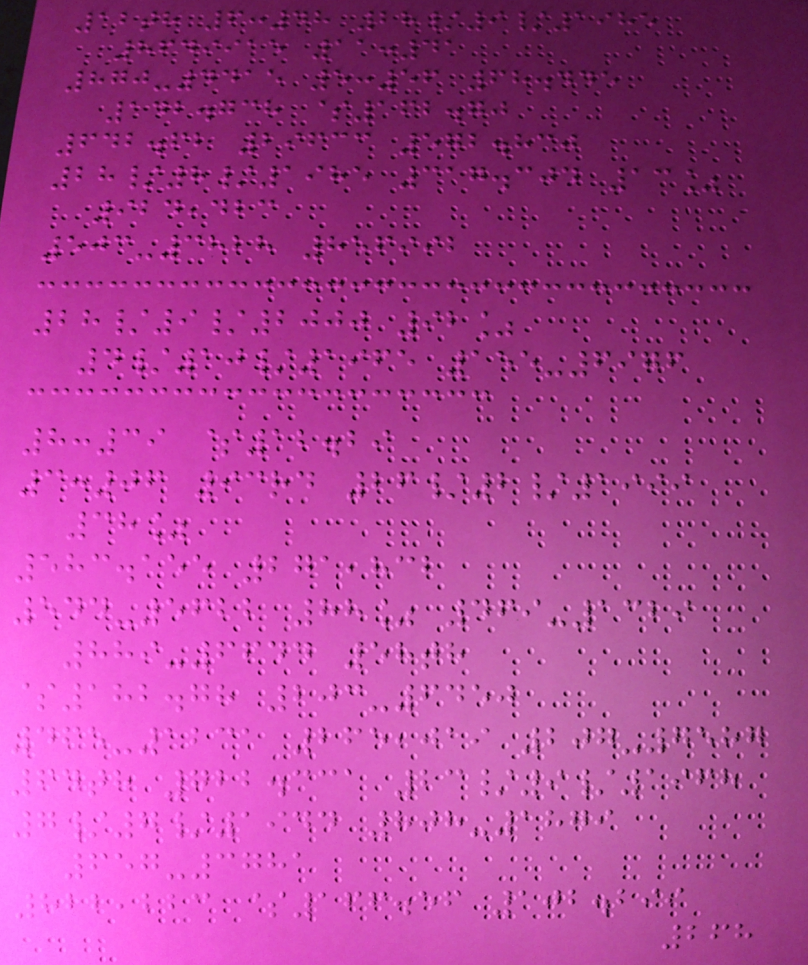12th 6:48 28/9/1985
8649915 11:41
870-4415 5:56 68.445
142.738 $162.70
642.62 29633 572.830
28/8/1985 317.304 13%
924,423
503-3828 856992
28/9/2000 92%
4/10/1965 155-6976
8:39 $12.29
3:06 93rd 26/2/1999
38%
583.155 271,832
544-5622 88% 469-1329
889-6644 58th
$182.78 203-6450
465-1231 265,019 207-7587
64th 722.331 23/9/1968
7/7/1944 808-1879
657-3781
822,223 $166.56 102.299
268
